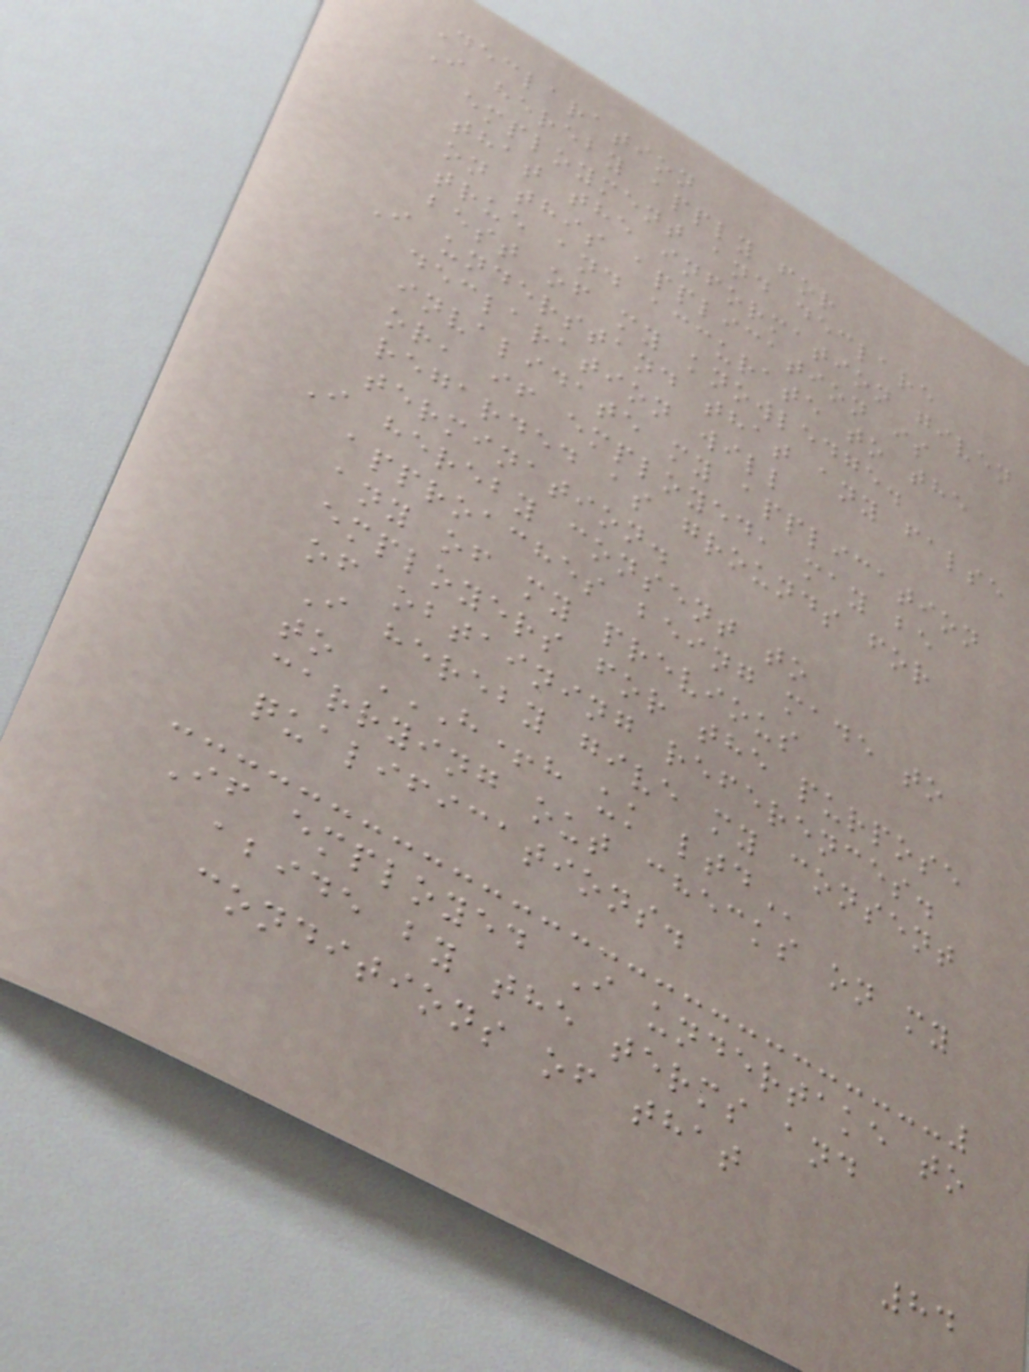Declaration
I hereby apply for
employment and declare
that the information given
on this application is
true and accurate to the
best of my knowledge.
I understand that any false
declaration will
invalidate my application
or, if employed, may be
regarded as grounds for
termination.
I hereby consent to
approaches being made to
any of my previous
employers for the purpose
of obtaining references.
I hereby give my consent
to H+H UK LTD
carrying out checks on my
qualifications.
If employed I undertake to
abide by the terms and
conditions of that
84
